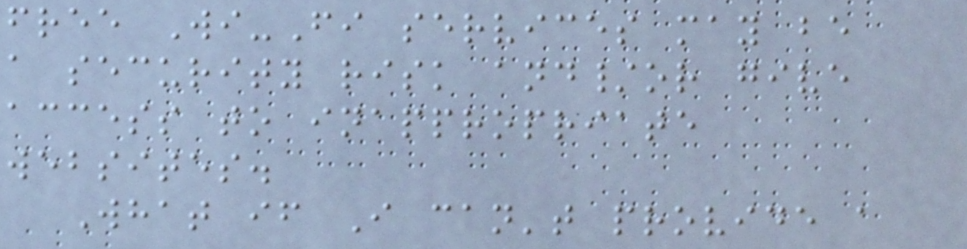free Wi-Fi services may be
a security risk and/or give
access to inappropriate
websites.
What if I can't provide a
